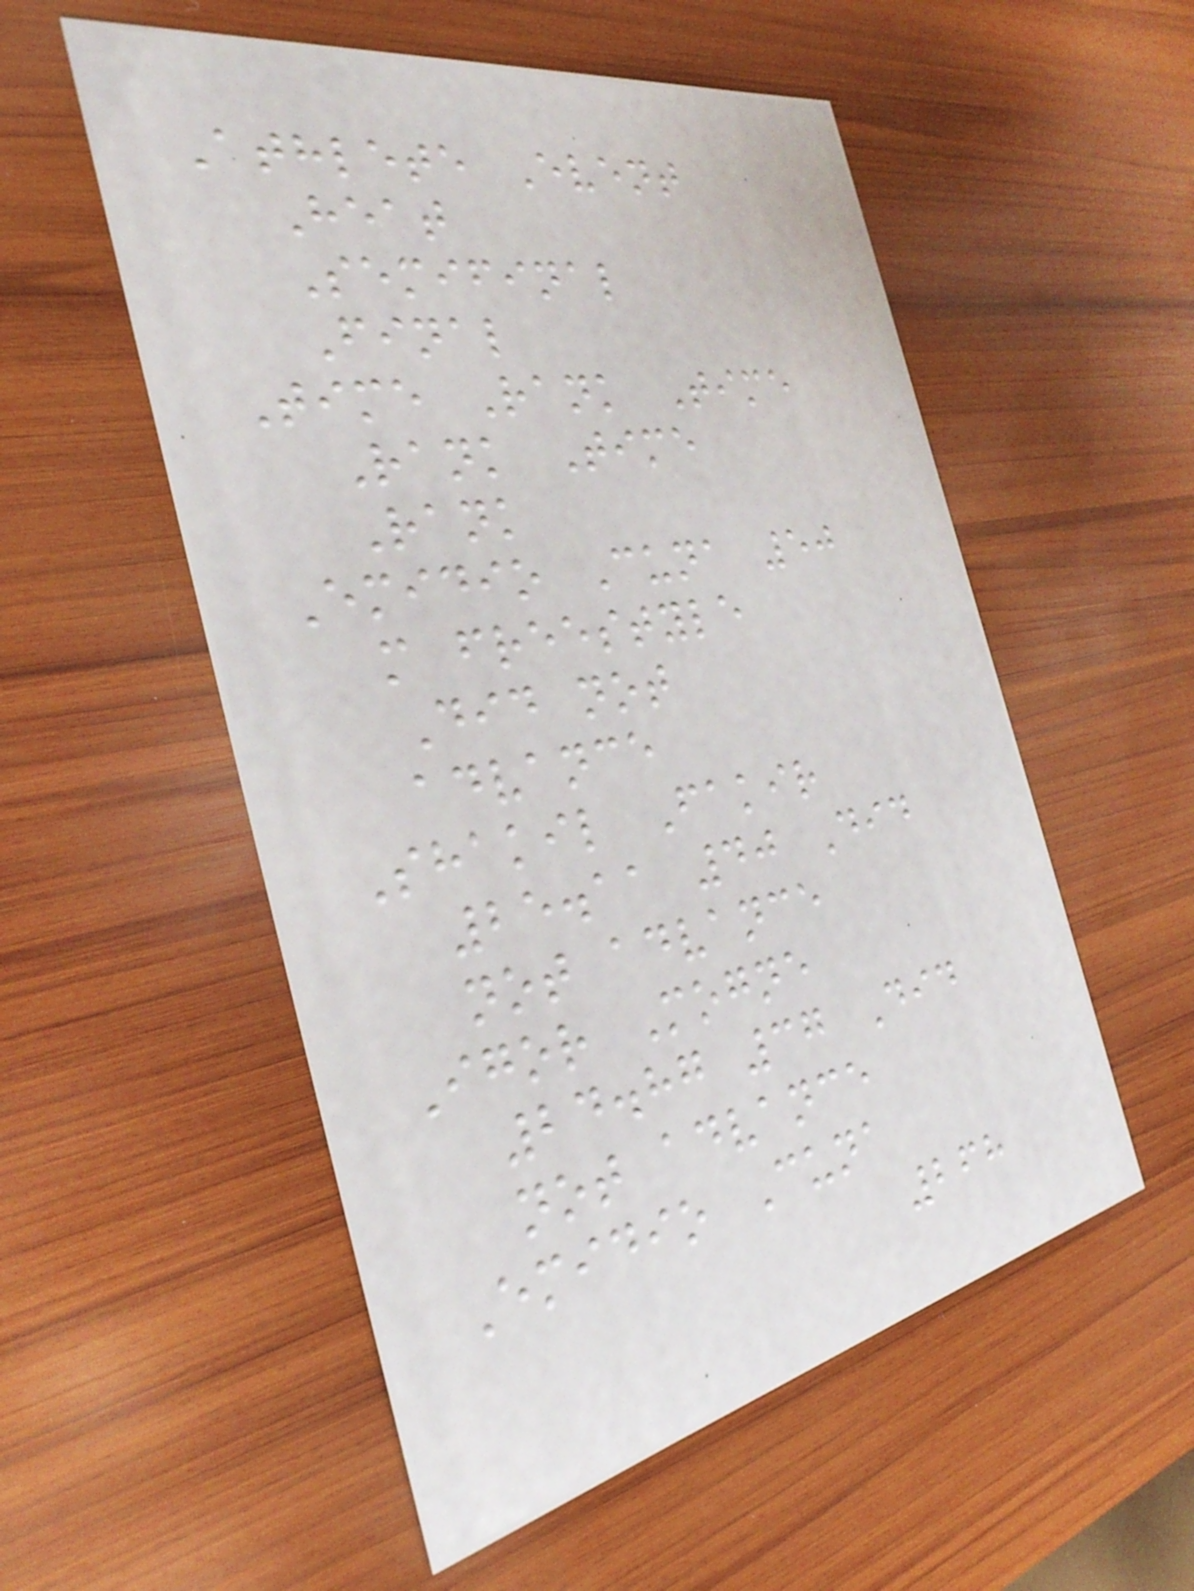Athlete Event
Heat
Semifinal
Final
Time Rank Time
Rank Time
Rank
Emidio Cuna 50
m freestyle
Did not
advance
Shakil Fakir
25.11 40 Did
not advance
Igor Mogne
24.87 37 Did
not advance
Emidio Cuna
268
